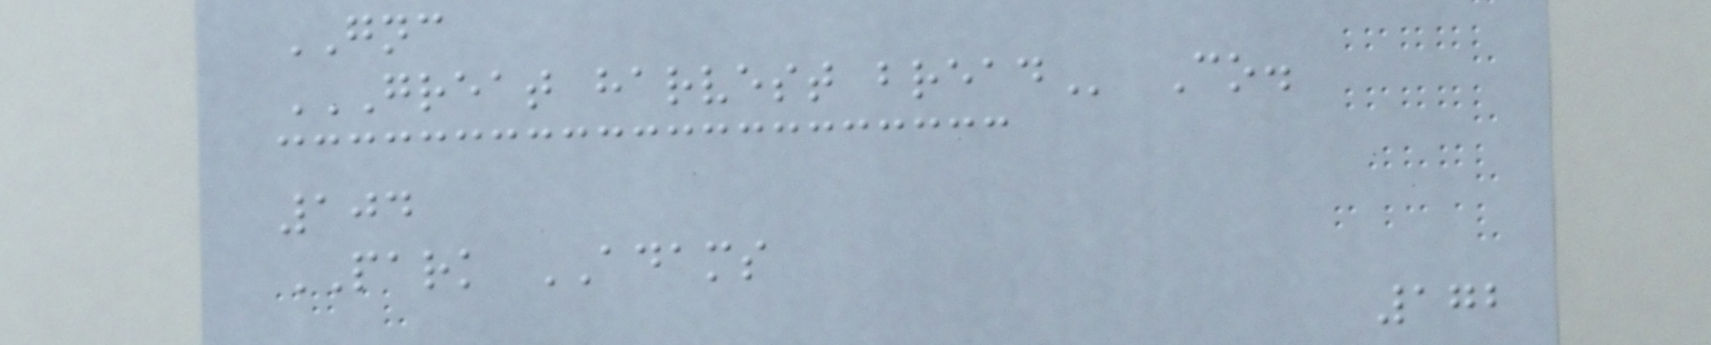GNC
GREAT HARVEST BREAD Co.
104
PARK ADAMS
172
